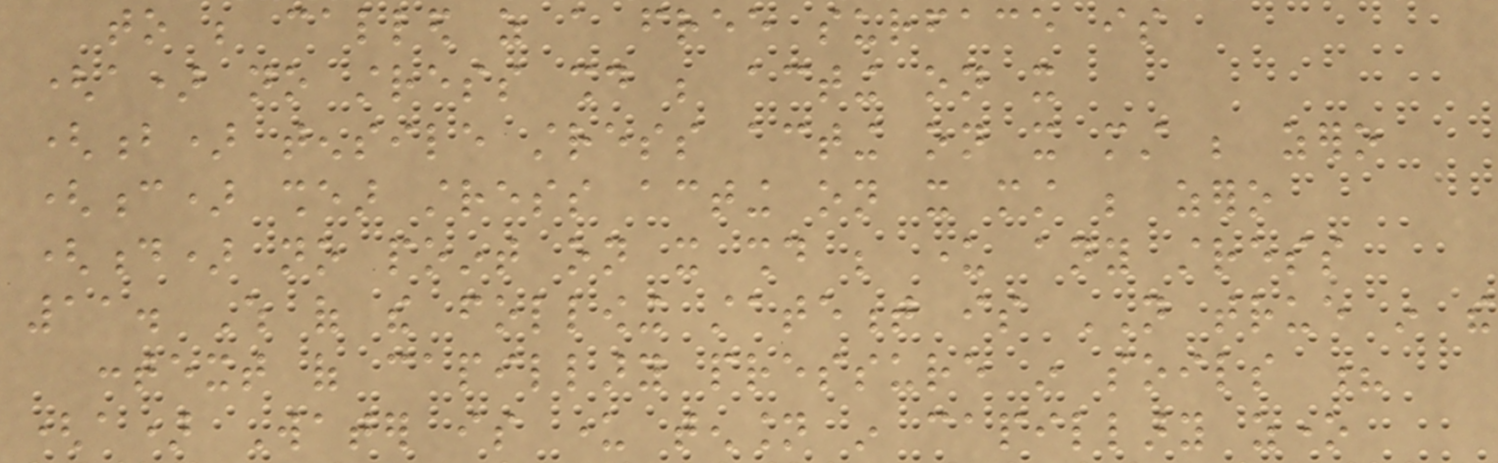to be called as a free surface is
(a) no stress should be acting on it
(b) tensile stress acting on it must be zero
(c) shear stress acting on it must be zero
(d) no point on it should be under any stress
11. Which of the following statement is NOT true in the
context of capillary pressure in soils ?
(a) Water is under tension in capillary zone
